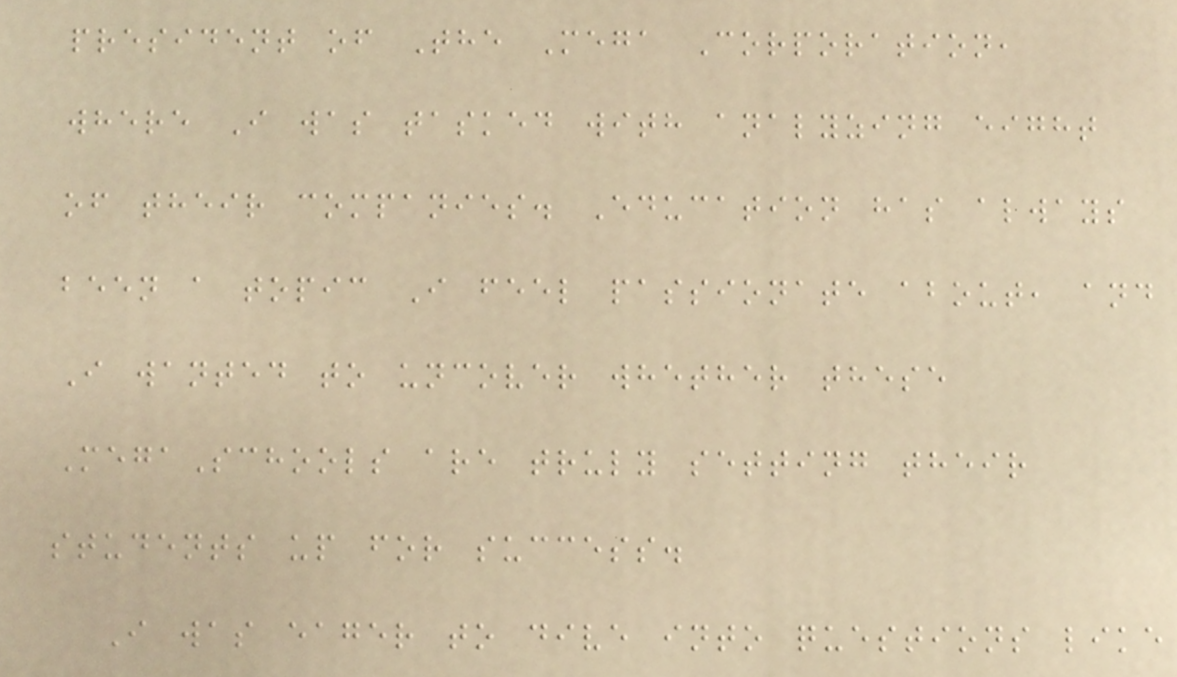president of The Mega Corporation,
where I was tasked with analyzing eight
of their companies. Education has always
been a topic I feel passionate about, and
I wanted to uncover whether these
MegaSchools are truly setting their
students up for success.
I was eager to dive into questions like
